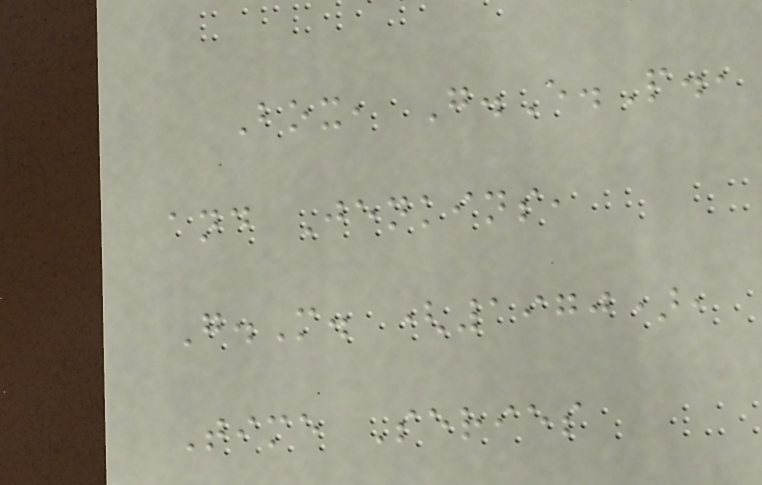Box, G.E.P.,
and Jenkins,
G.M. (1970),
Time Series
